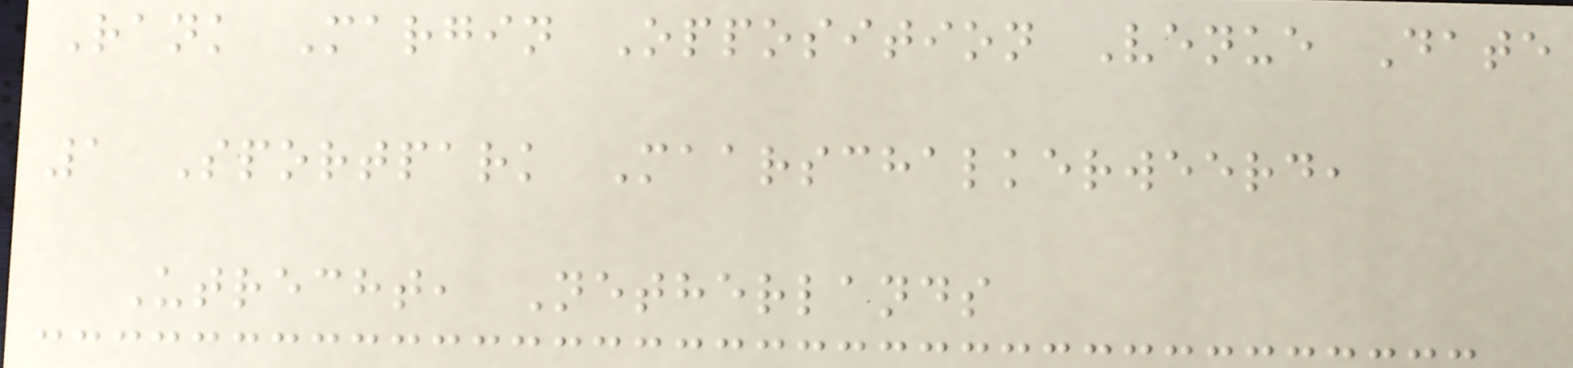Rank Margin Opposition Venue Date
1 Sportpark Maarschalkerweerd,
Utrecht, Netherlands
